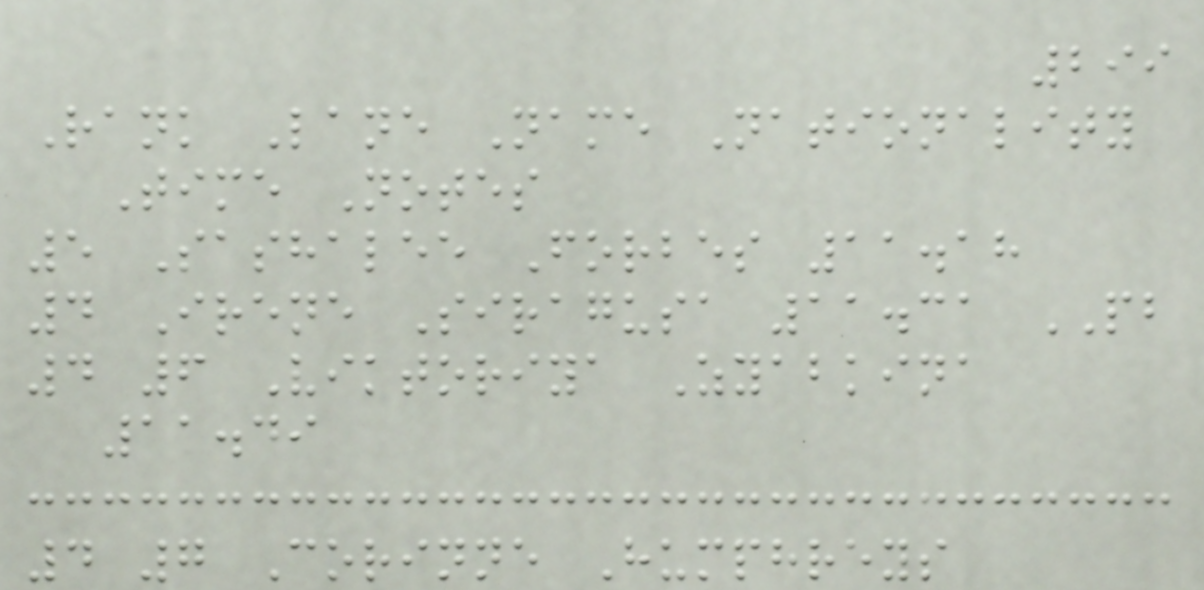299
Rank Lane Name Nationality
Time Notes
5 Sashalee Forbes 11.18
4 Irene Siragusa 11.31 PB
4 6 Viktoriya Zyabkina
11.49
4 7 Corinne Humphreys
